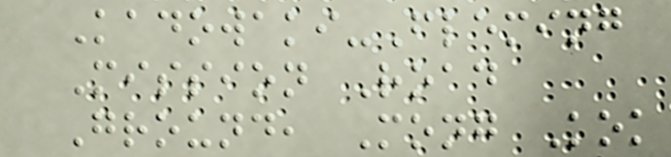Kadowaki-Fleming
Mission Road
Ground, Mong Kok
